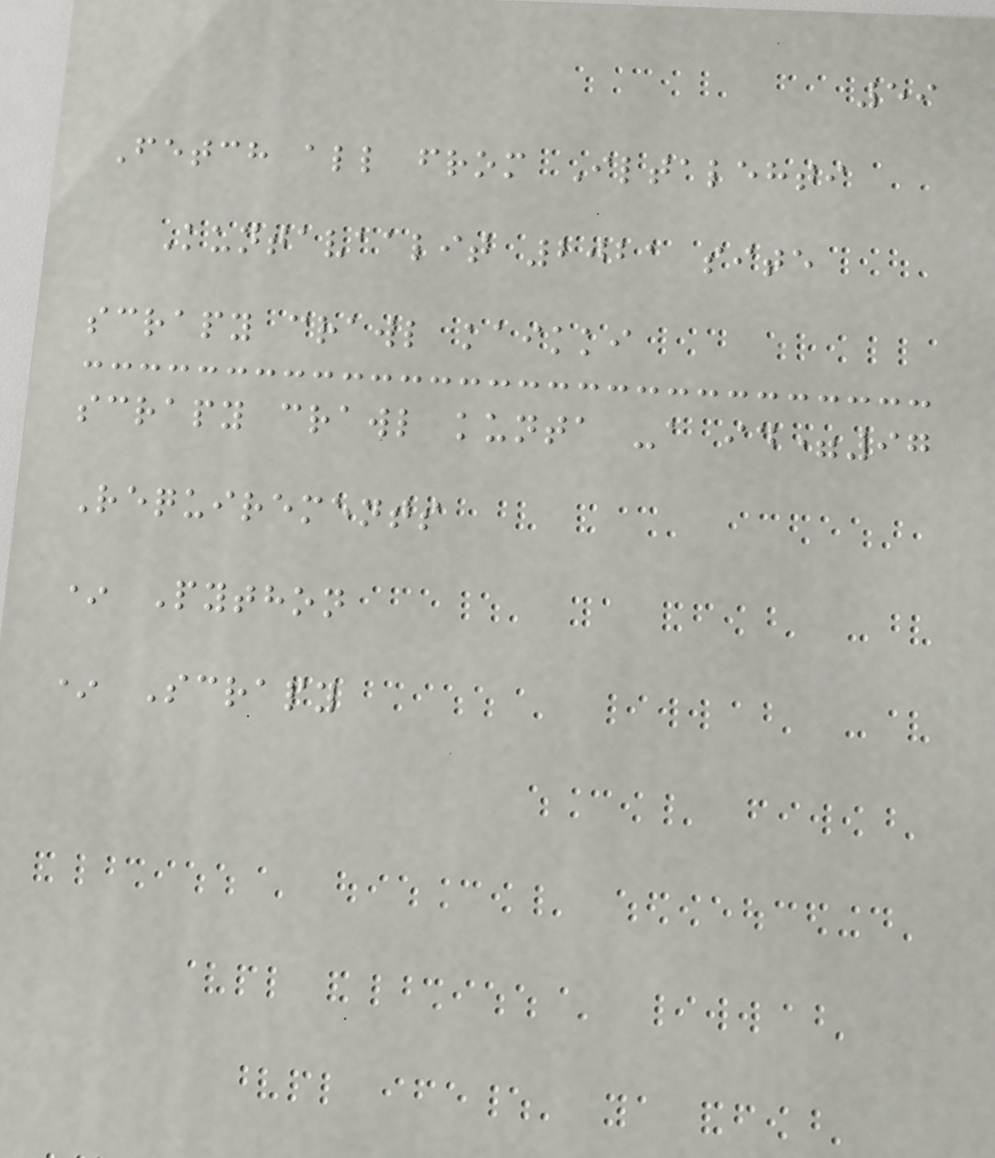59
Fetch all from Iltalehti
Kuntavaalit 2021 site
scrapy crawl kaikki
scrapy crawl kunta -a id=97
Requirements
* Python
* Scrapy
